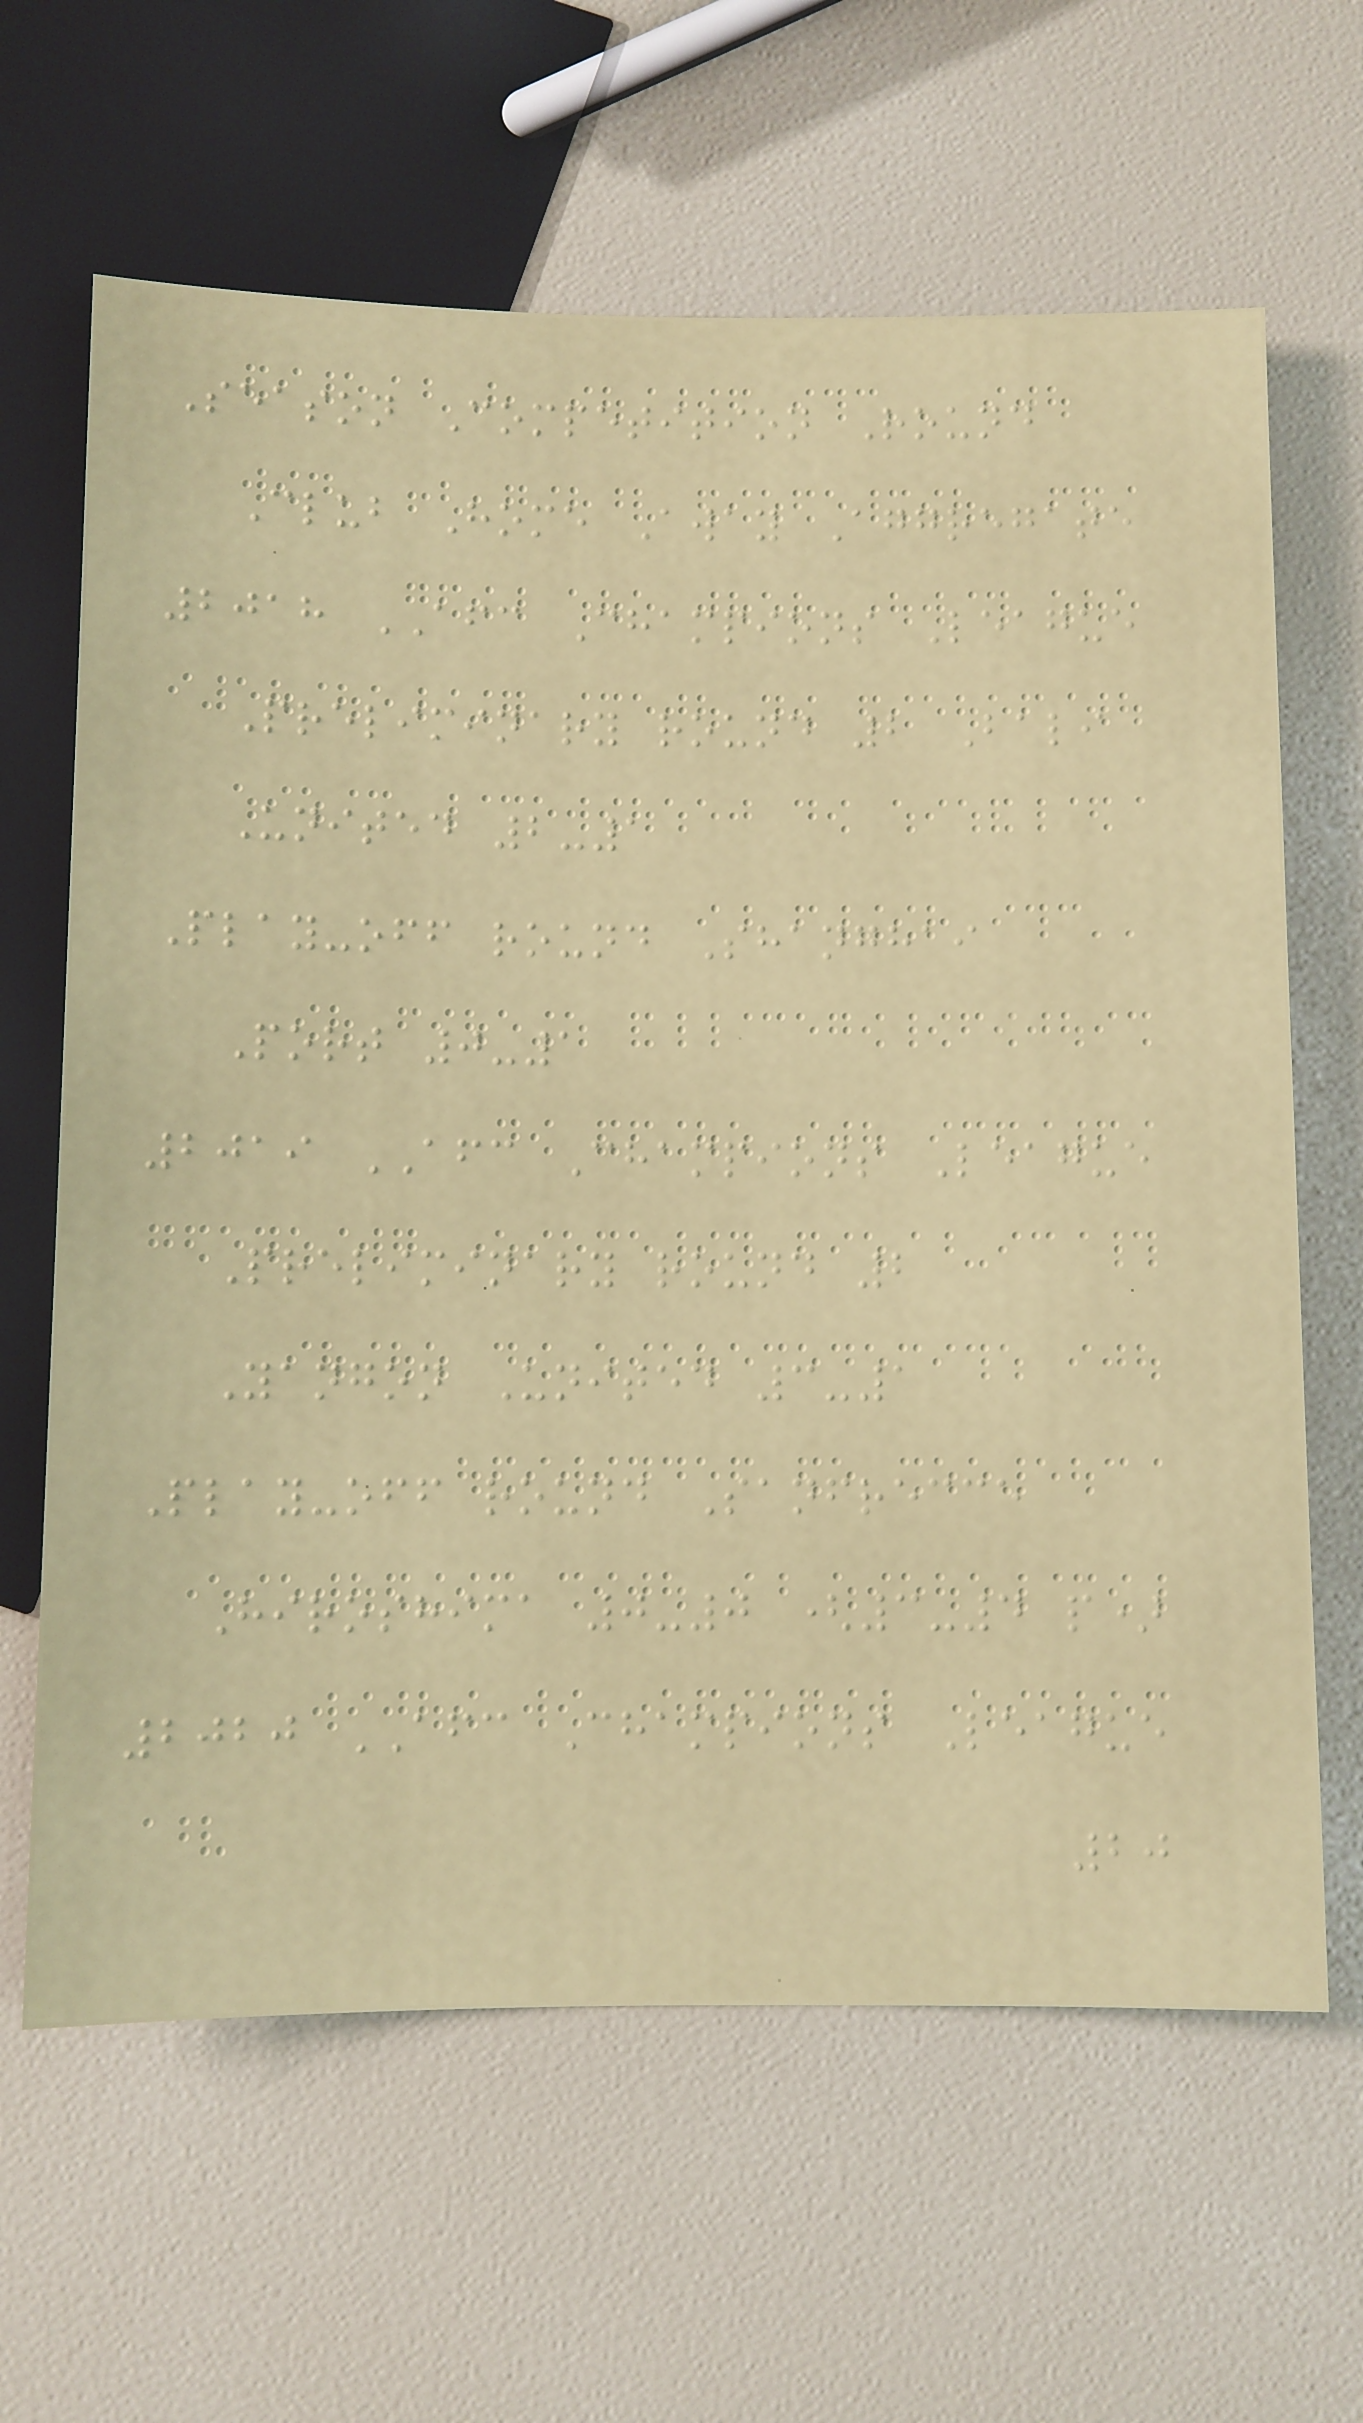Season Competition Round
Club Home Away Aggregate
2018 AFC Champions League
Preliminary round 2 Bali
United 2-1
Play-off round Shanghai
Port 0-1
2019 AFC Champions League
Preliminary round 2
Yangon United 3-1
Play-off round Sanfrecce
Hiroshima 0-0 (3-4 p)
2020 AFC Champions League
20
